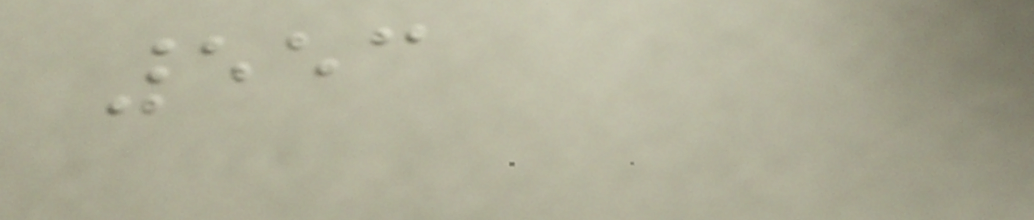553
